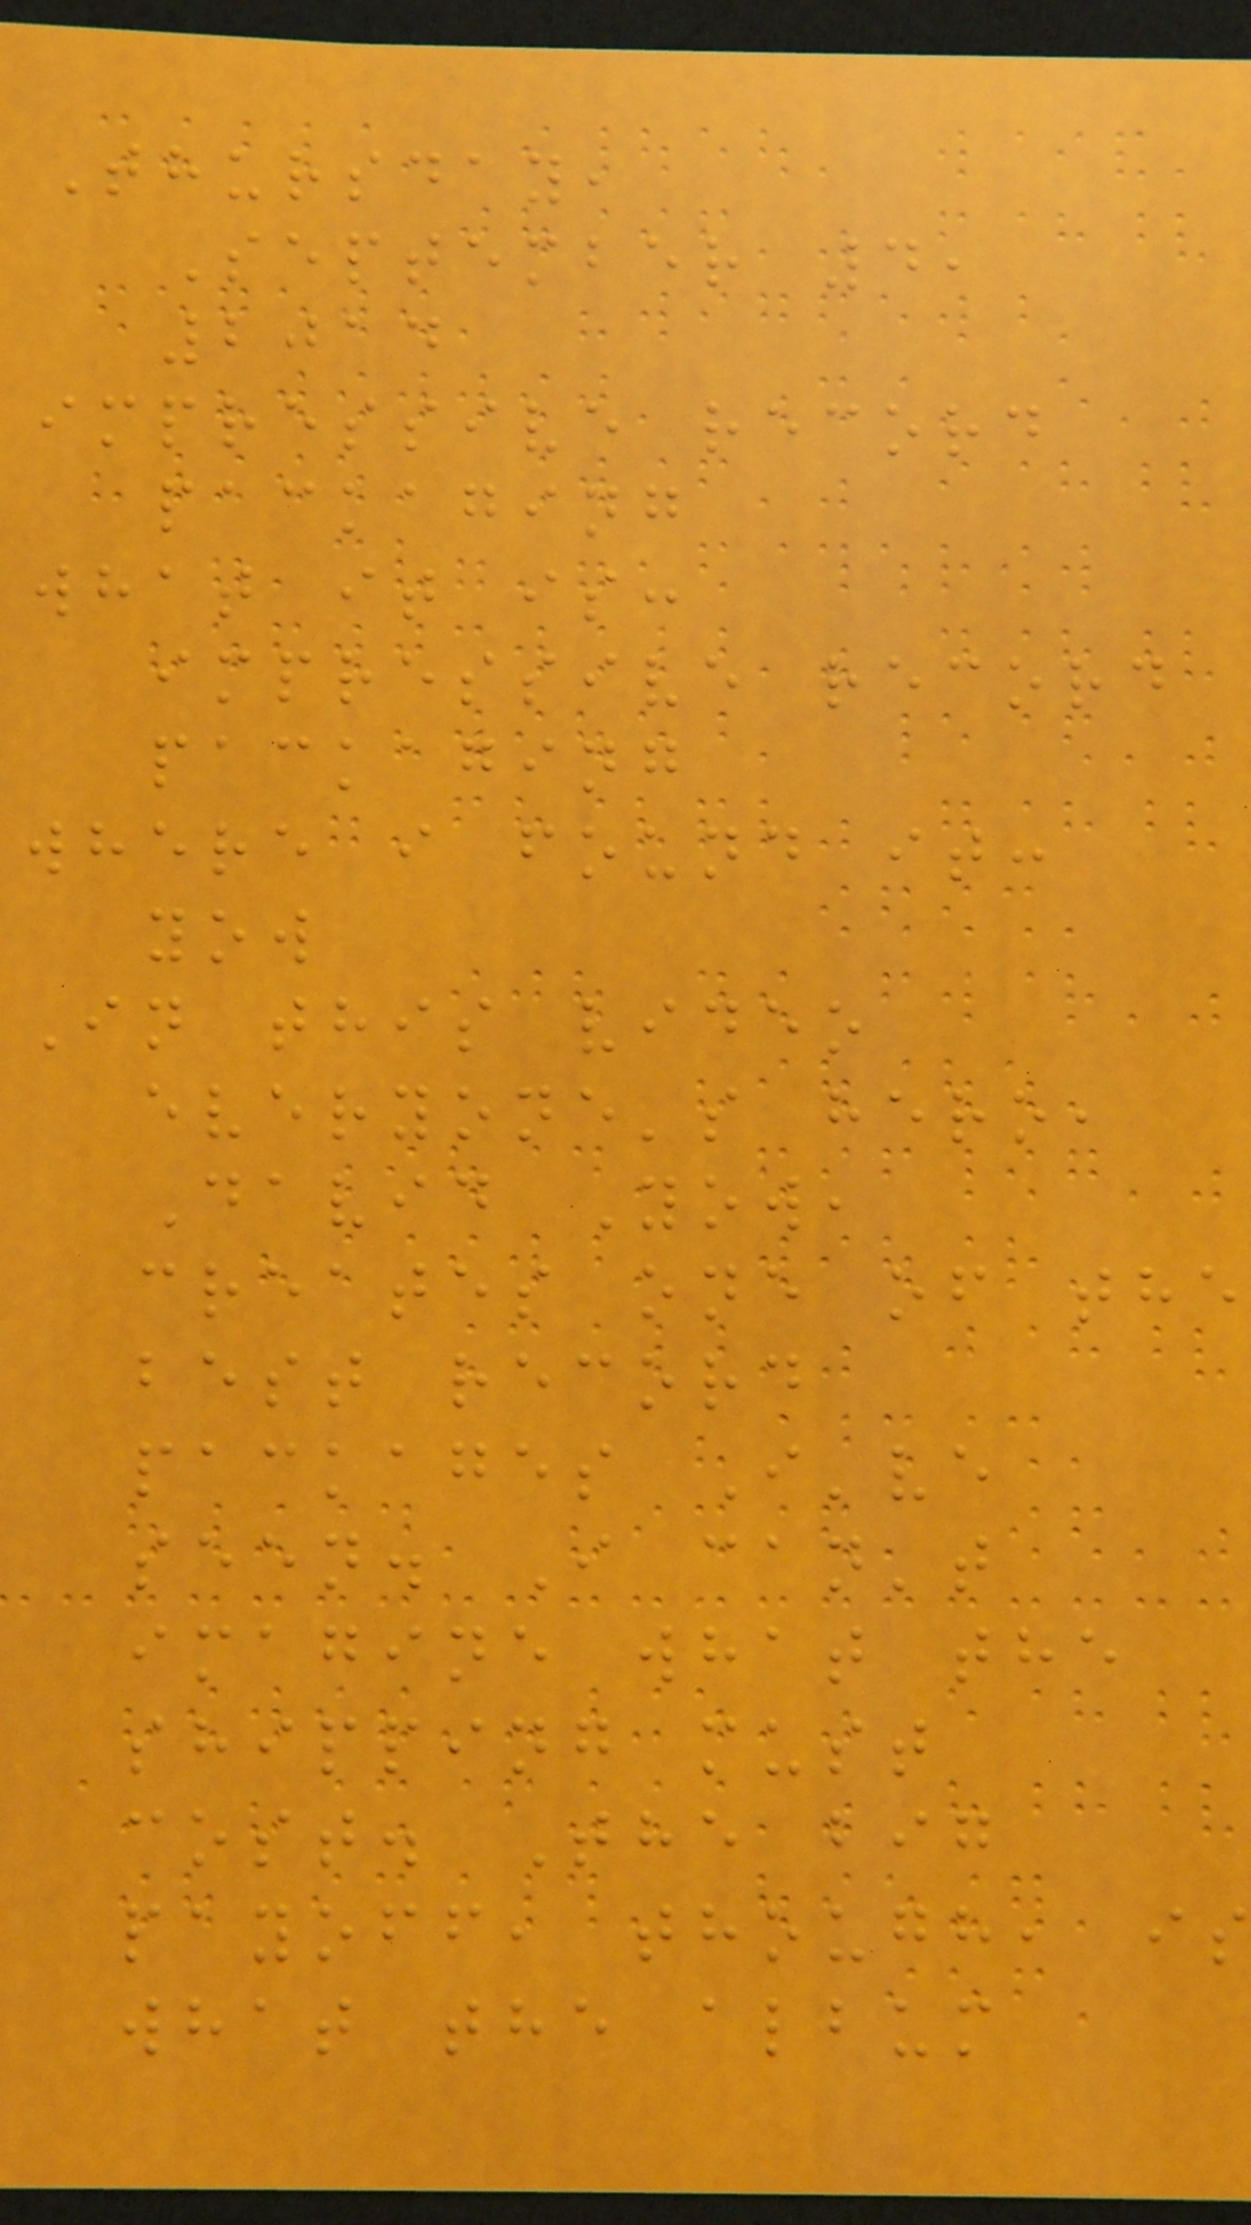Thursday,
September 4,
2014
impressive record
packaging
what it is:
impressive record
packaging
where i found it:
yow
In this video
everyone's hero,
David Yow,
creates one of the
best record
packages I've
seen. I can't
imagine what the
shipping must
cost. The big
payoff, though, is
what the album
